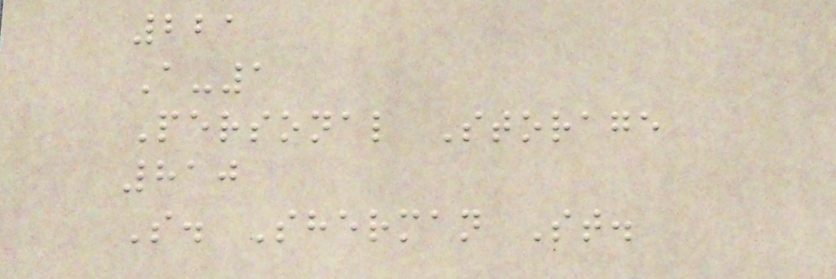221
A-1
Personal Storage
810
S. Sherman St.
